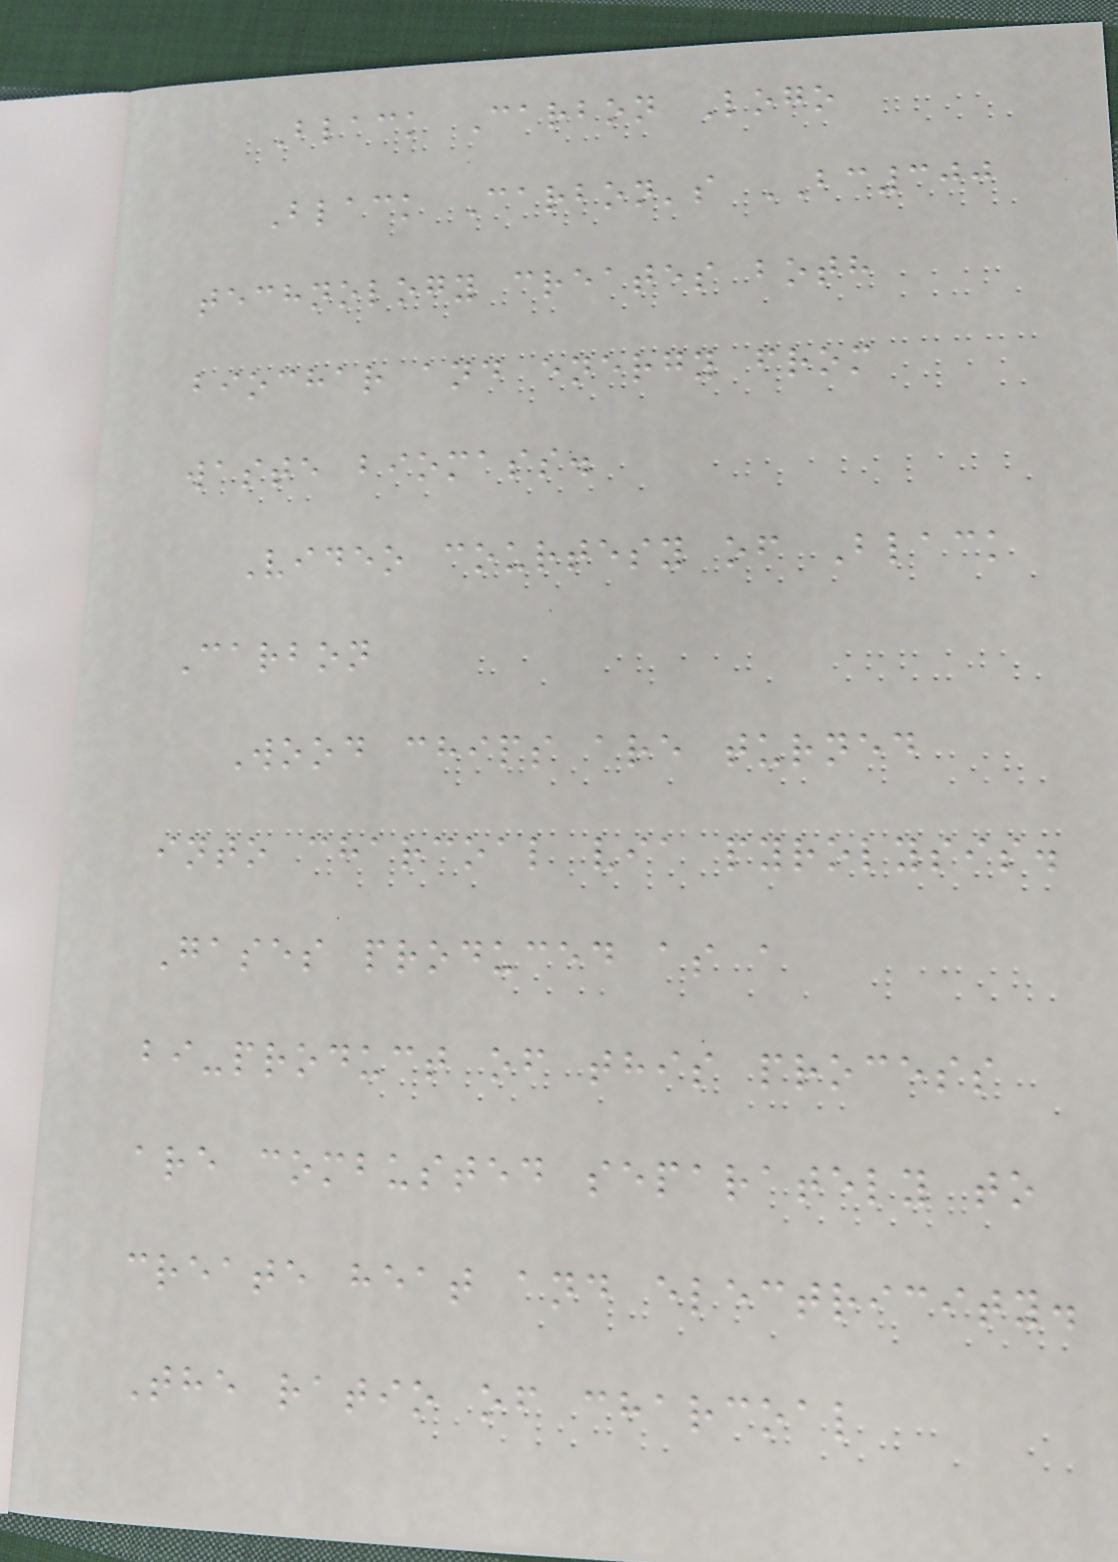Black Carbon Logo
Black Carbon's BC300
technology creates both
biochar and energy from
waste biomass.
Video courtesy of Black
Carbon
Wood chips are turned
into charcoal via pyrolysis.
Gases produced as a
bi-product of this process
are combusted separately to
create heat and electricity.
The ratio of charcoal
